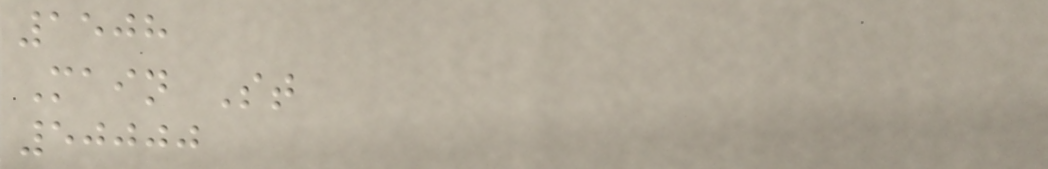1508
Main St
50000
